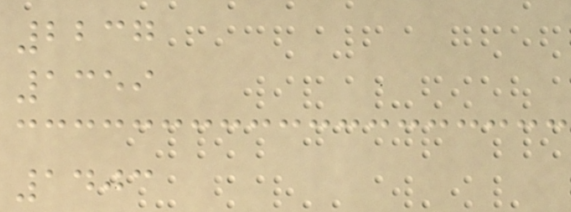2237
1359
1403
